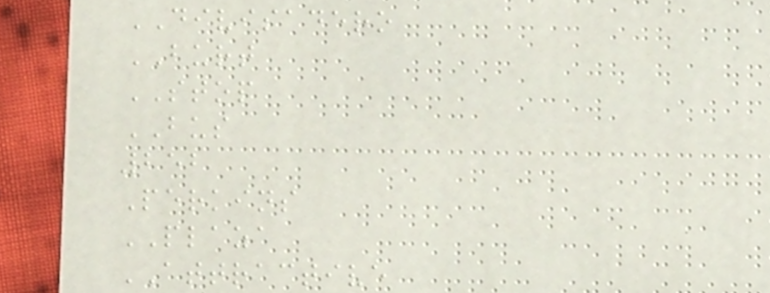DIVISADERO
BURT
STOP
BUS
252
Perkins
PLAZA
ATTRACTIVE
